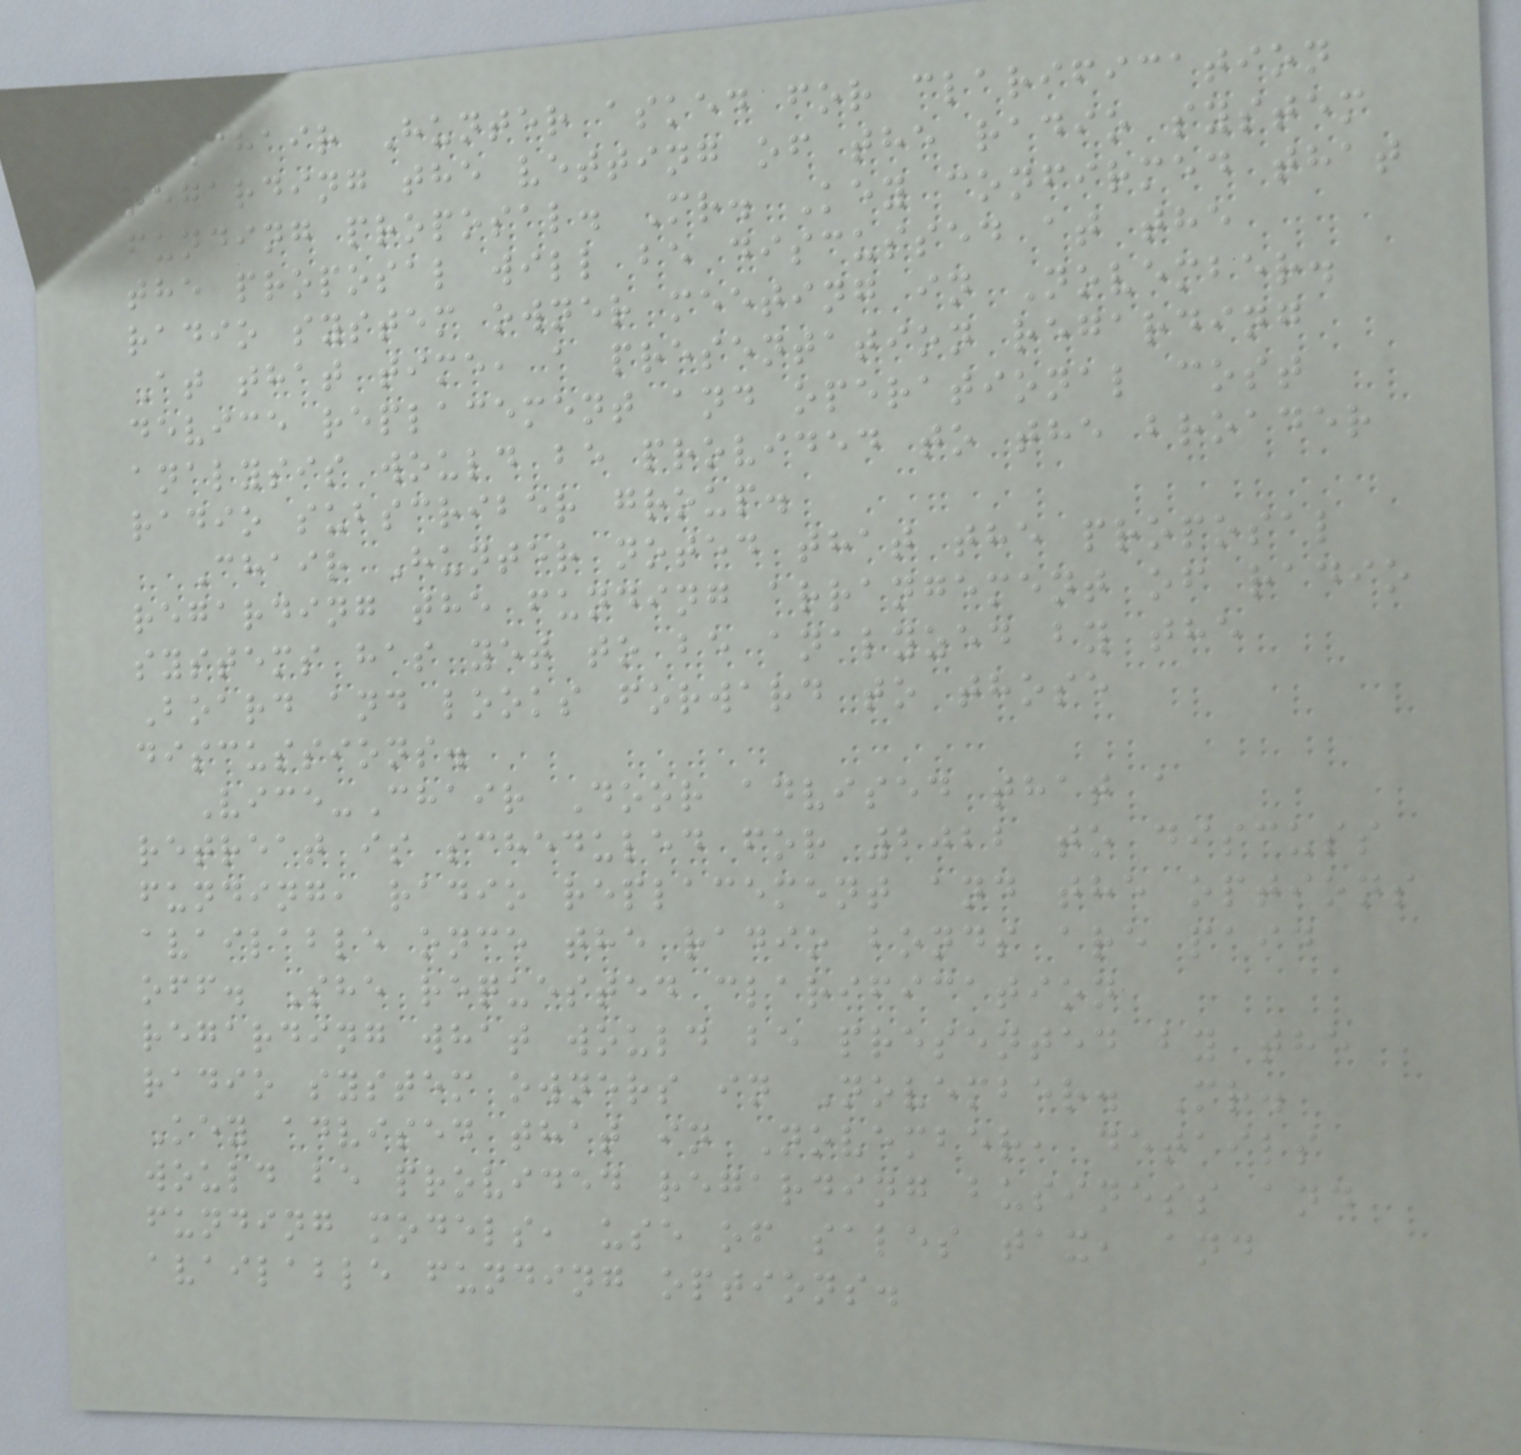Chair Hunter asked for clarification
regarding the vetting of the radio system
funding proposal. Mr. Key confirmed that
the proposal will be discussed at the
radio system owner meeting in November.
At that time, a presentation regarding
device replacement and operational cost
analysis would be provided to the broader
radio subscriber group.
Chair Hunter noted that the proposal
regarding the funding arrangement of radio
systems has yet to be analyzed by the
Board and looks forward to those
discussions.
Vice-Chair Door advised that a
retreat is scheduled for 2022 to discuss
funding, radio replacement and the options
available once the radio bonds are paid
off. She requested clarification
regarding what would be presented by the
radio system owners in November. Mr.
Key advised that in November, details
would be provided regarding business and
funding models, use of sales tax, and
available funding options.
